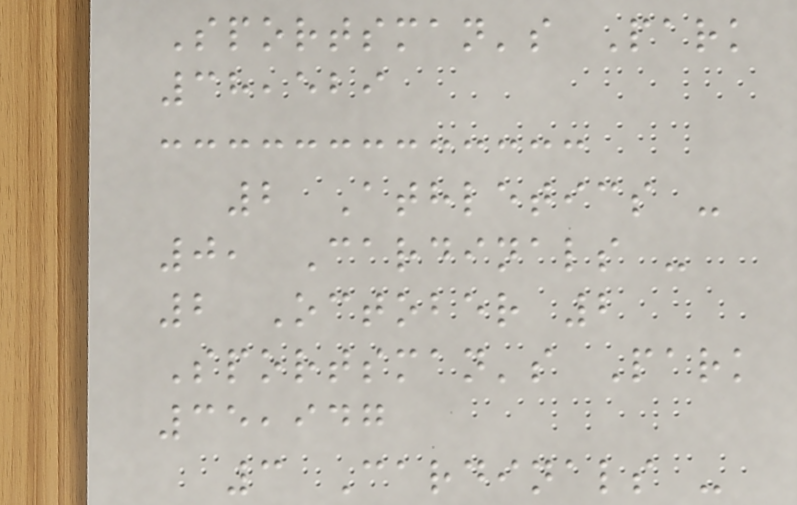Sportsman's Park
38,529
2 Athletics -
0, Cardinals -
2 October 2
Sportsman's Park
35,947
3 Cardinals -
